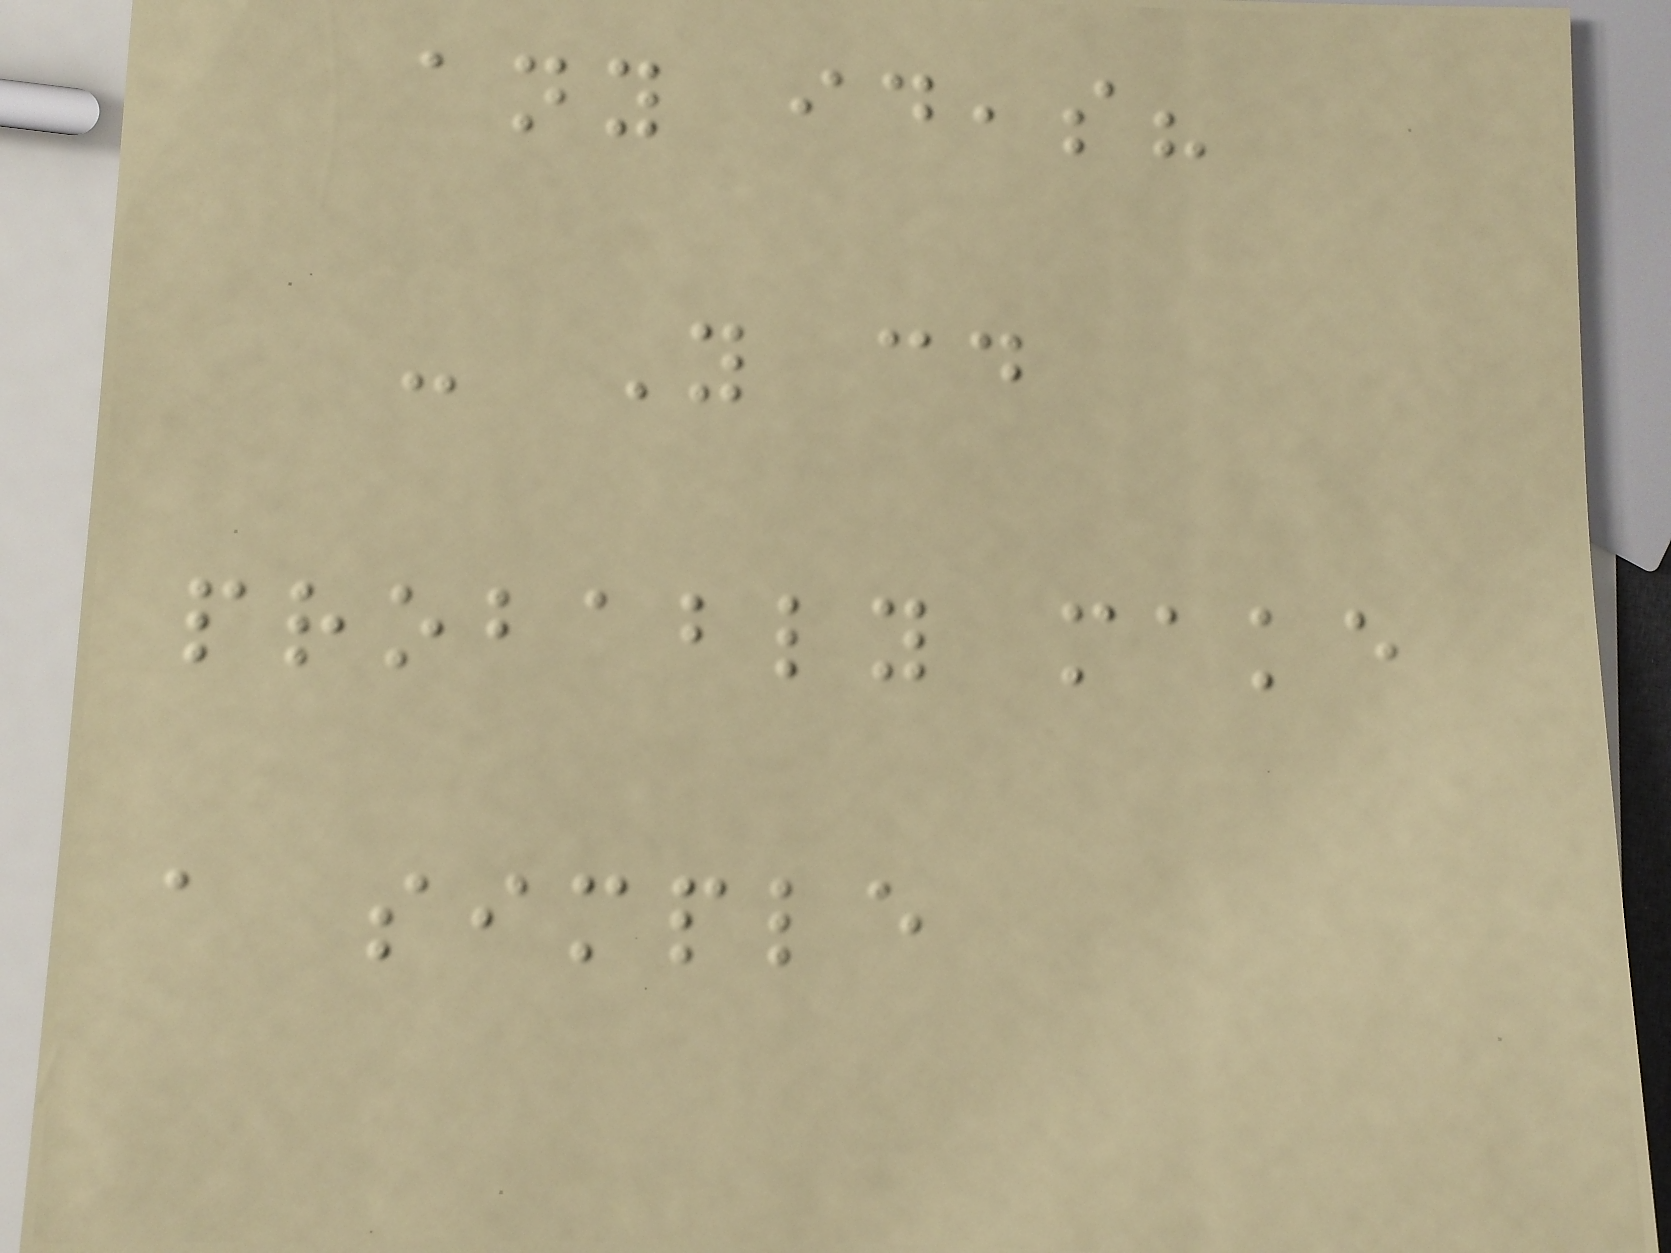any ideas?
- You could
probably make
a simple
